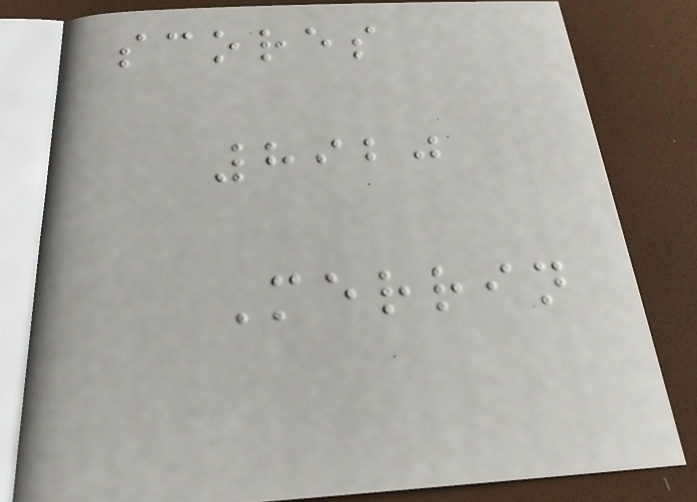scores
8920
Merrin
